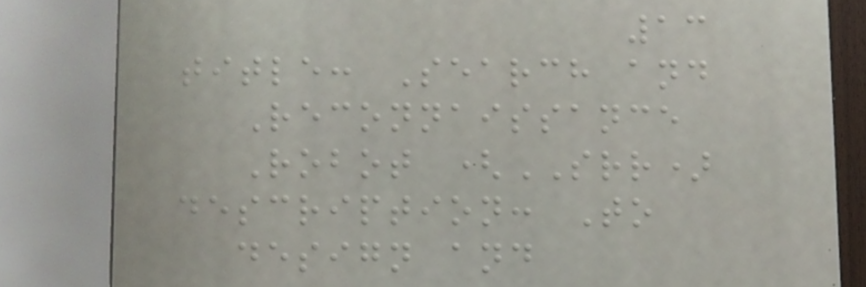13
title: Search and
Reconnaissance
Robot (SRR)
description: To
design and
